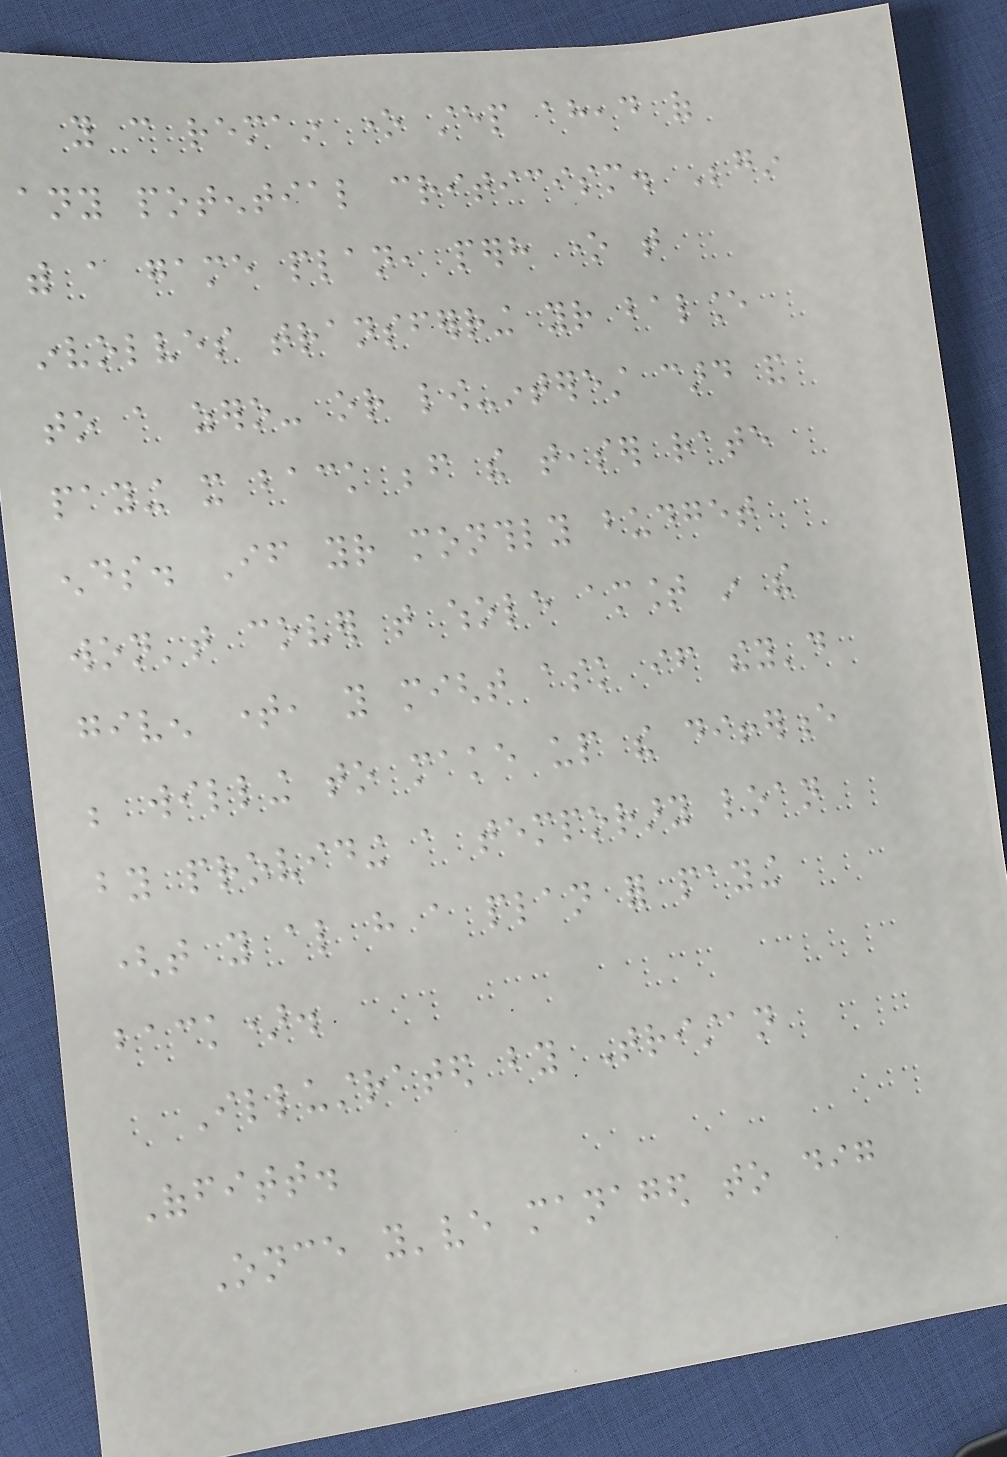you can remain one step ahead of
any potential criticism. Begin
with a game plan, perhaps one that
involves transferring your balance
to a zero- or low-interest card and
paying it back before the teaser rate
ends. If your monthly budget
won't cover that whole amount in the
given time, you might ask if they'd
be willing to make up the difference
by providing a temporary loan
(that you also have a plan for paying
back).
Illustrated by Tristan
Offitt.
Once you've managed to dig
